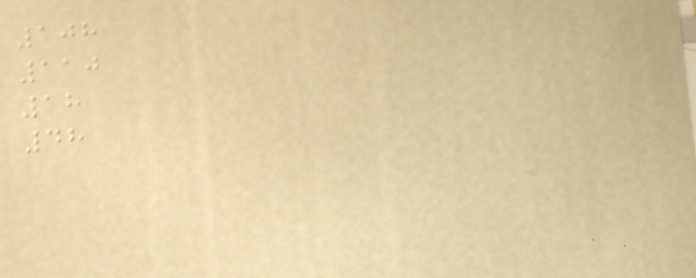108
110
18
48
